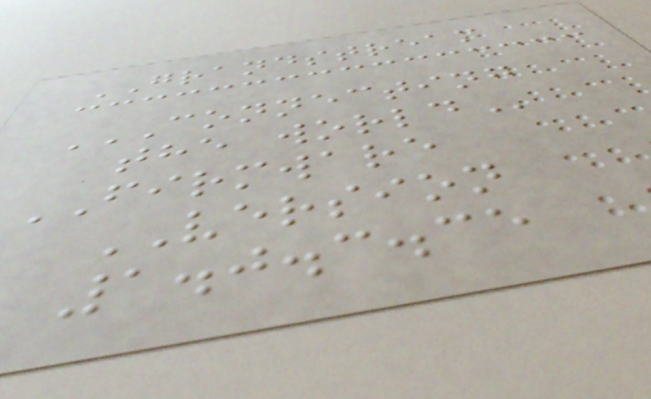GRANDSTREAM
CONNECTING
THE WORLD
FIRMWARE
VERSION
1.0.3.35
